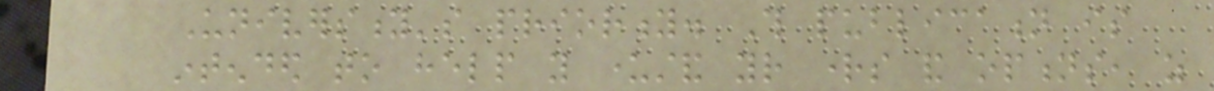University's priority. This publication is
intended to help you understand your rights and options, as
